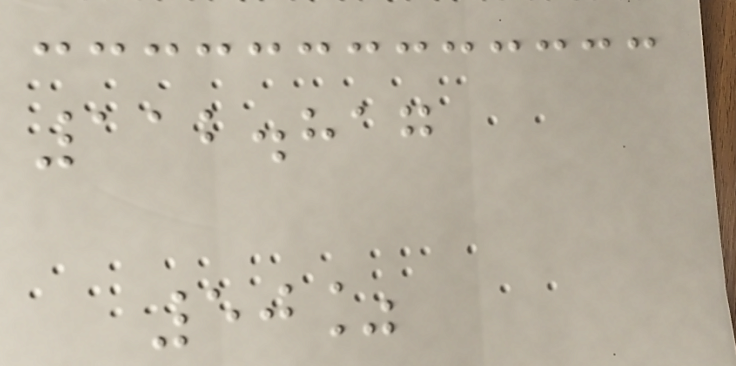112.817
50%
